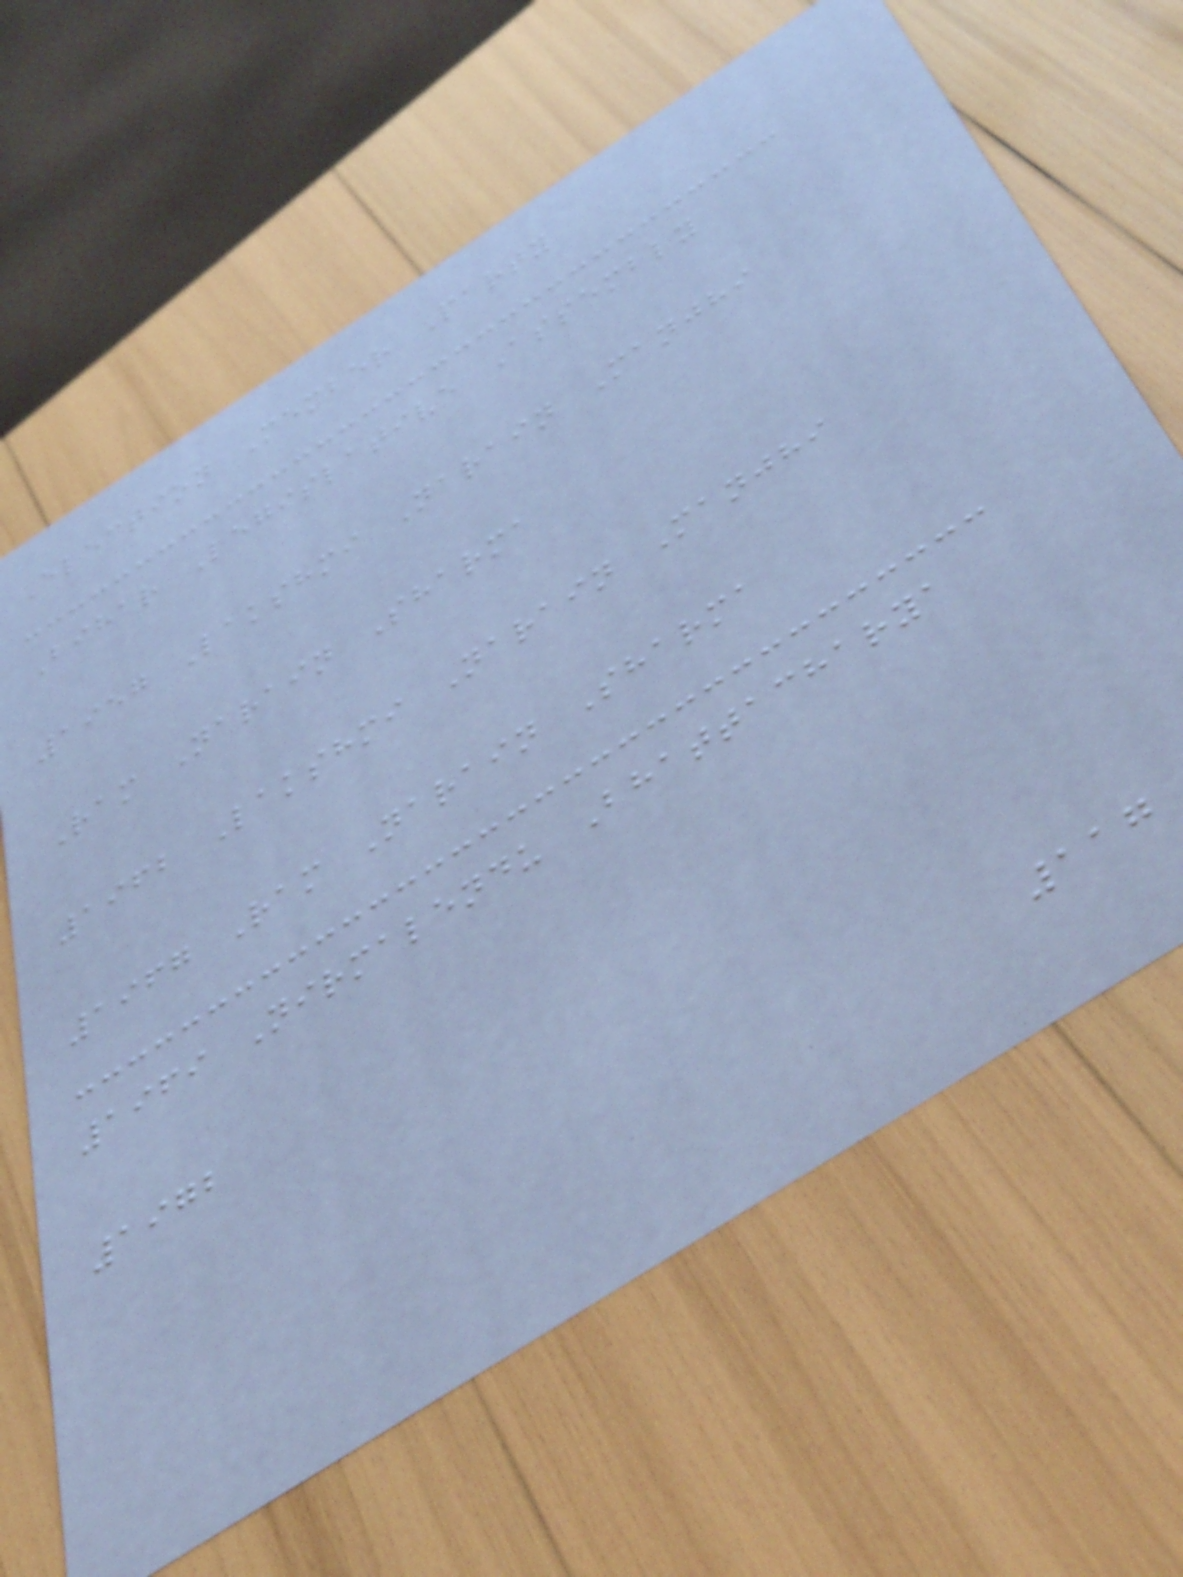Election Member Party
Bihar Legislative Assembly
1957 Lakshmi Narain Manjhi
Ram Narain Sharma
1962 Lakshmi Narain Manjhi
1967 Ram Narain Sharma
1969 Nirmalendu Bhattacharya
1972
117
